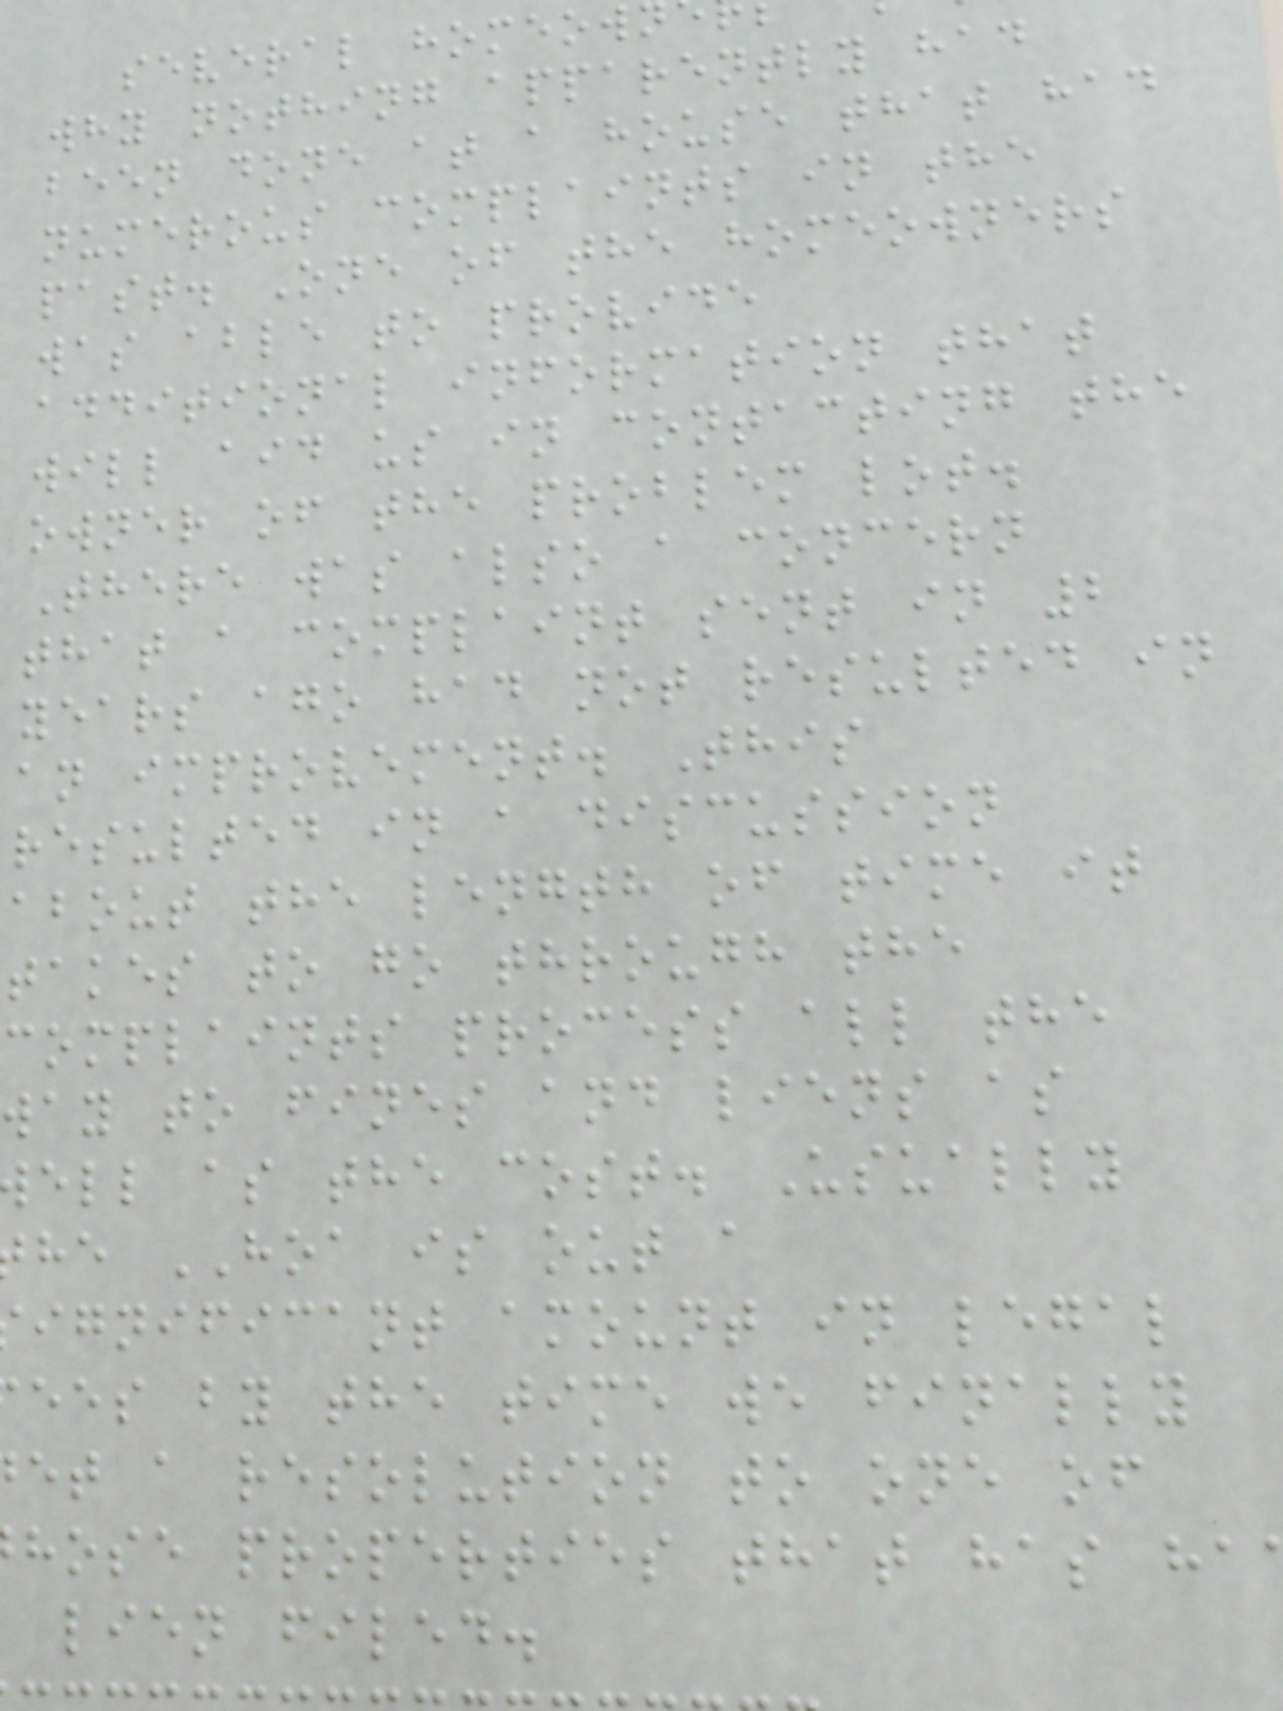several homeow
why nothing apparently had
been done at a house that had
numerous complaints in the
past. One of the homeowners
was able to provide
additional information that
will aid us in contacting the
owner of the problem lot.
There was also a concern
that a complaint sent in 2
years ago had not resulted in
an improvement. This
resulted in a discussion
about the length of time it
takes to go through the
complaints process all the
way to fines and liens as
ell as the cost. Usually
he HOA is out a
ignificant amount in legal
ees by the time we finally
et a resolution to one of
hose properties that has ha
lien filed.
